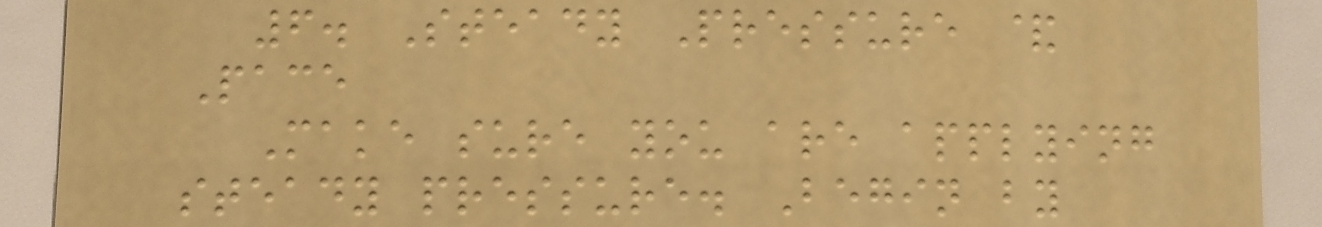6. Steady Pressure &
Pace
Make sure you are applying
steady pressure. Begin by
